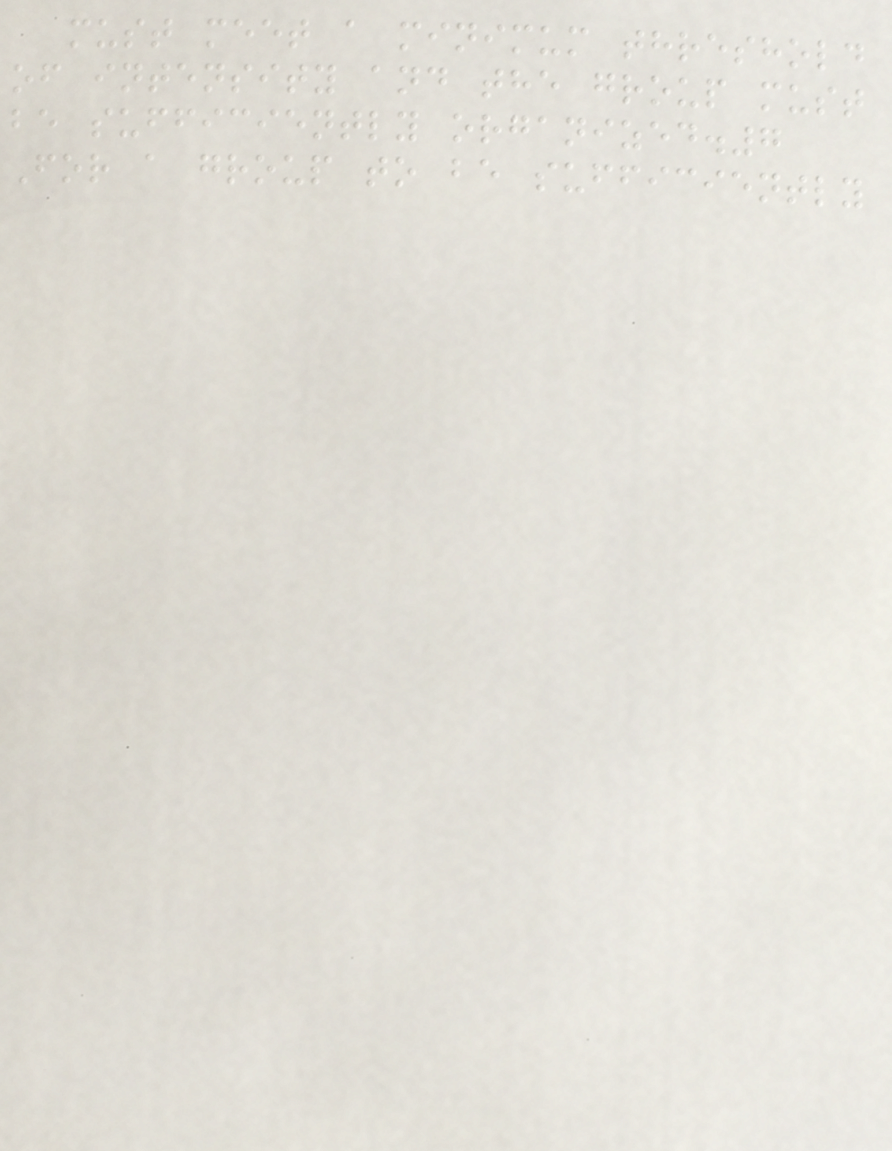must meet a minimum threshold
of intensity and the group must
be sufficiently organized.7
For a group to be sufficiently
